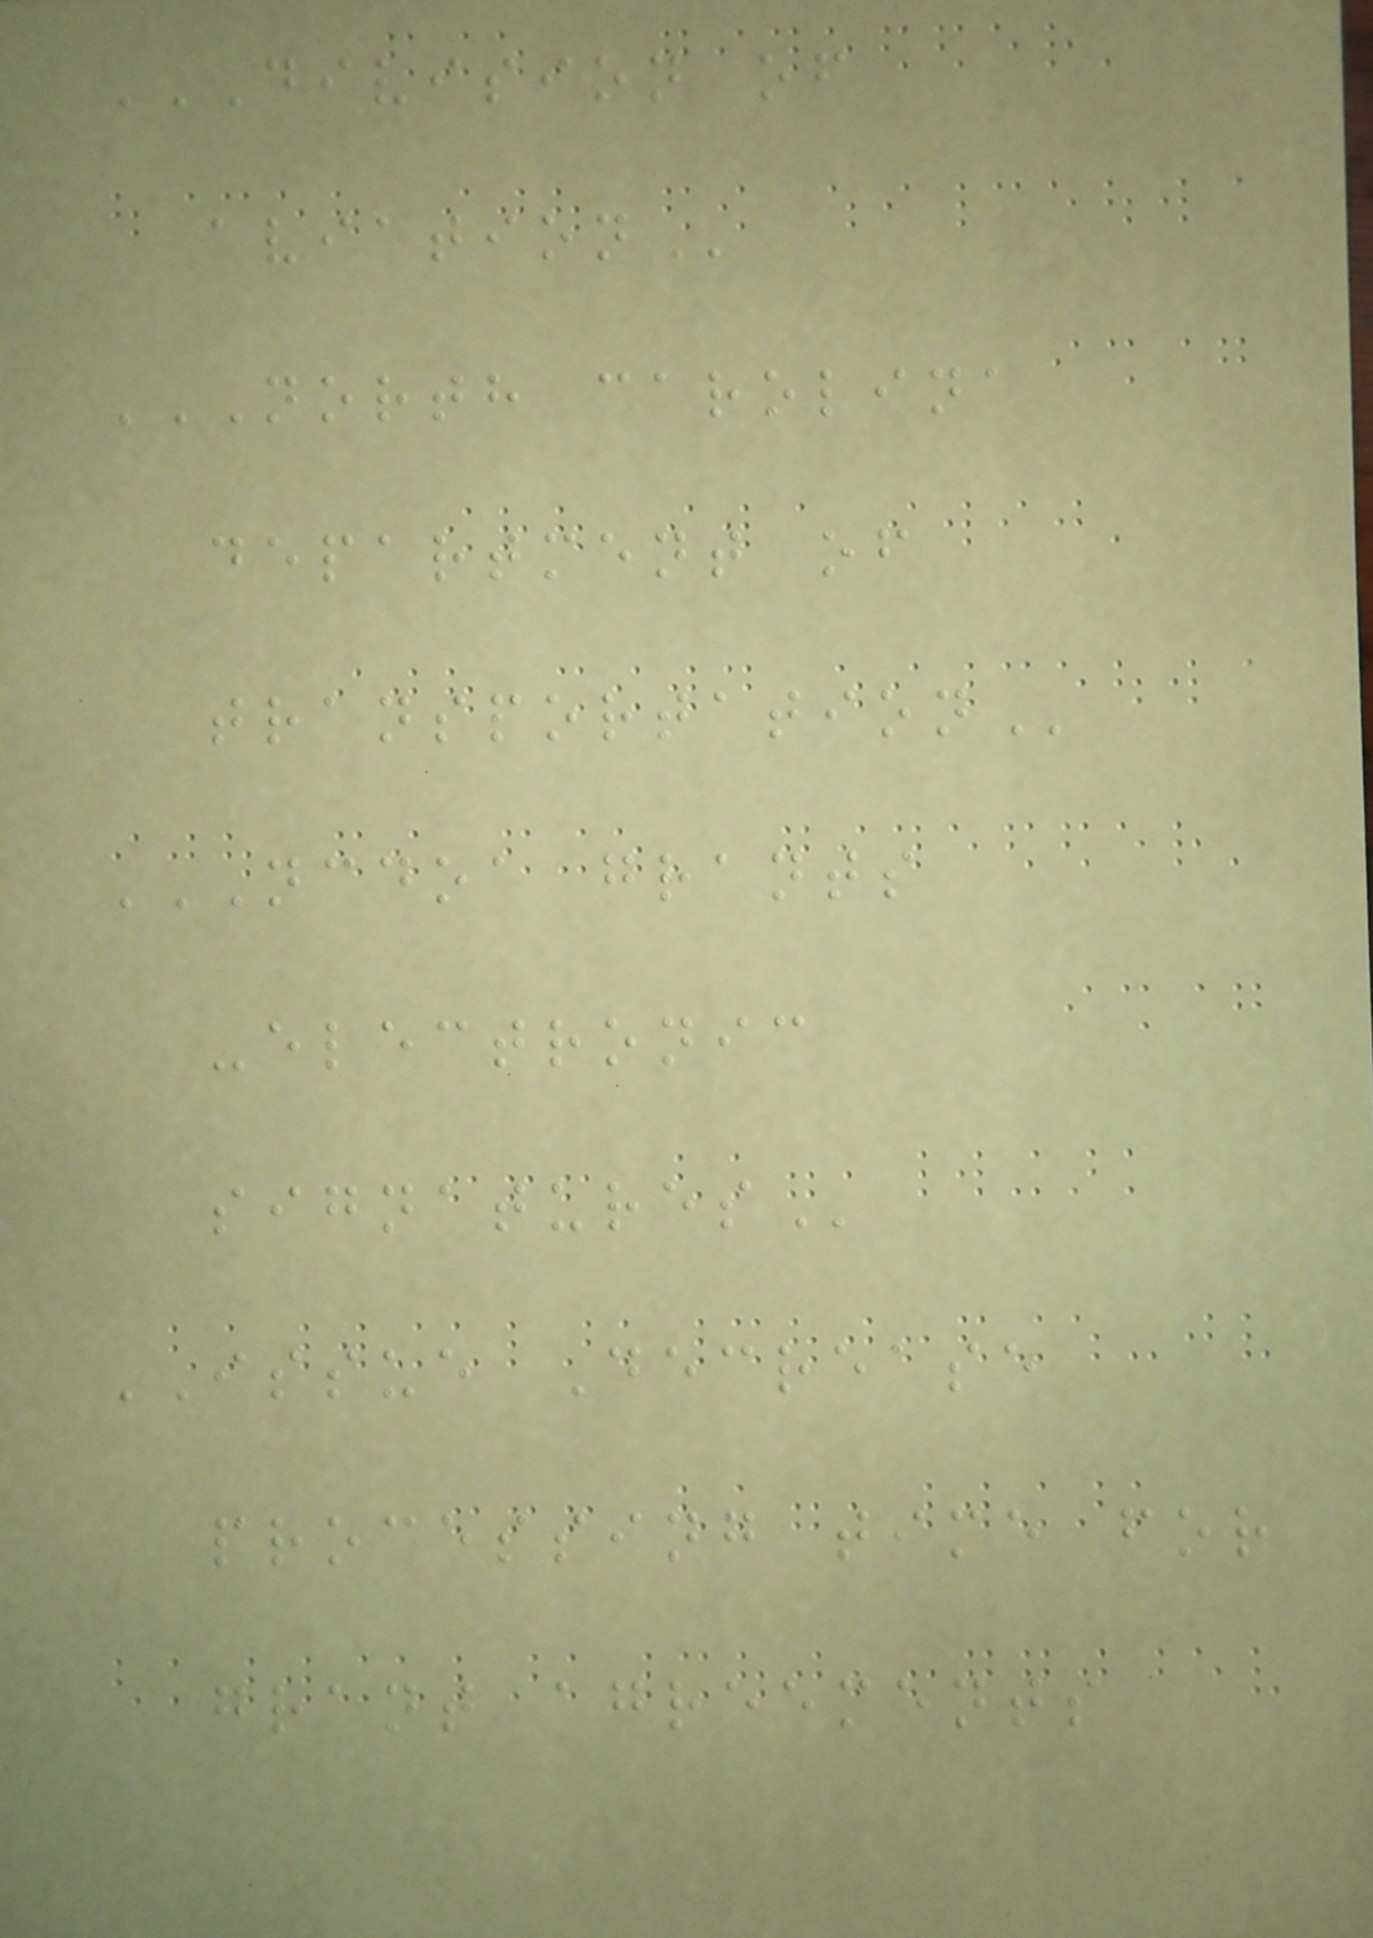DIVISION OF
AVIATION
NORTH CAROLINA
DEPARTMENT OF
TRANSPORTATION
NCDOA GRANTS
-ELECTRONIC
SIGNATURES
ISSUE Decrease
processing time for
grant agreements
